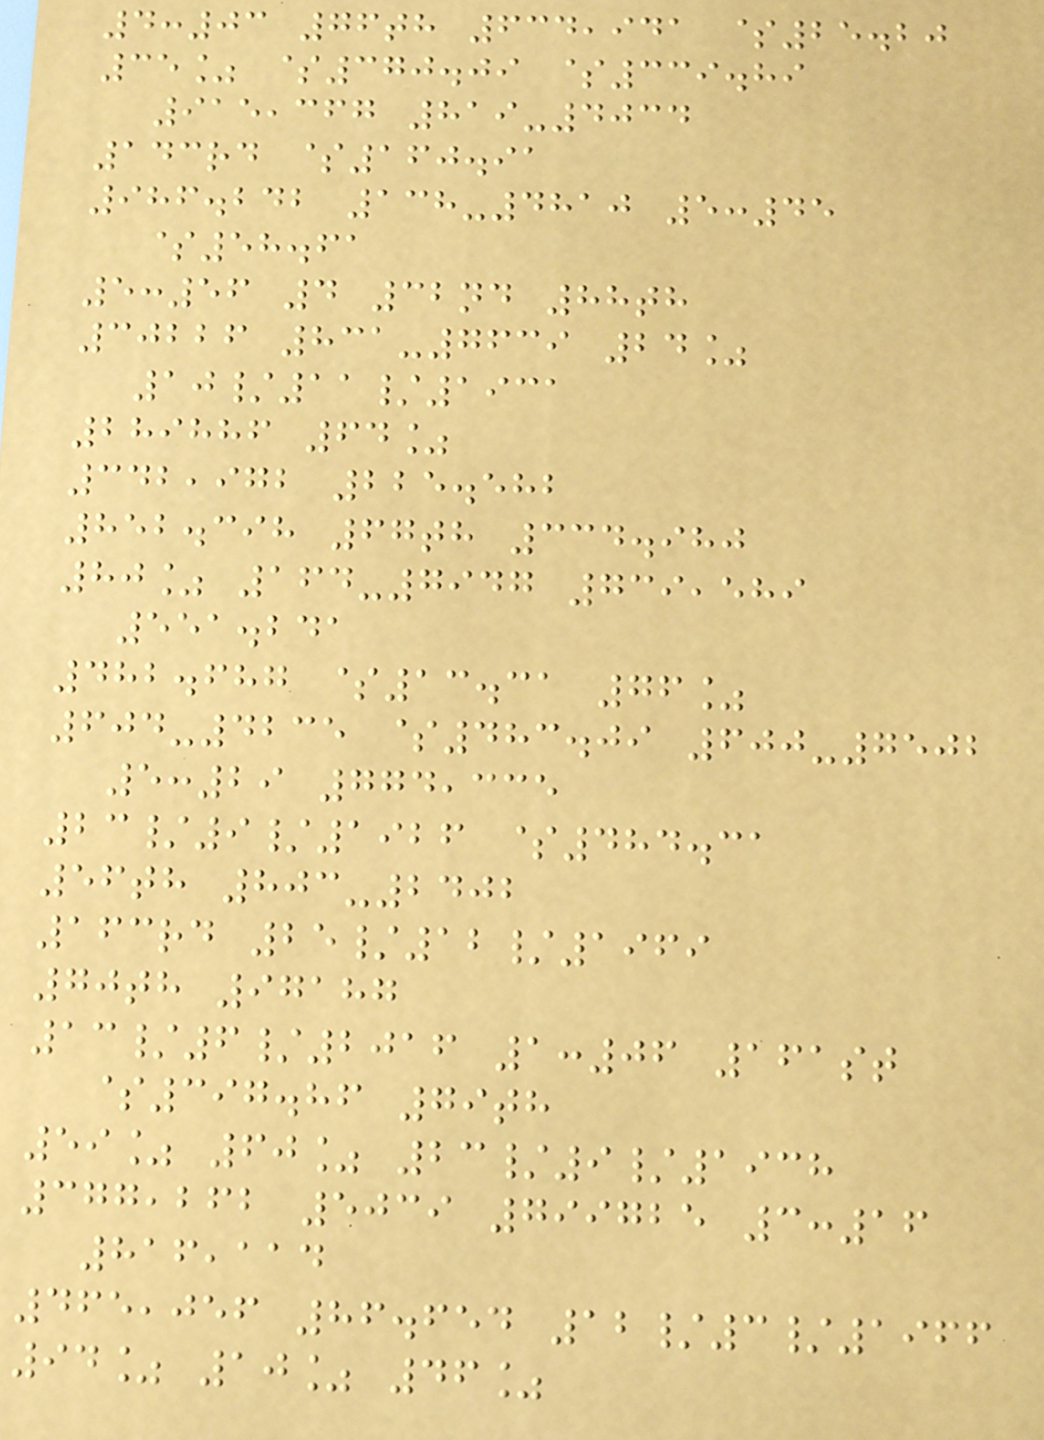4:03 76th 634,941 $25.20
35% $370.09 $339.89
915,367 819-4034
143rd $160.91
986.242 138-4810 5:45
$58.61
5:56 4 32nd 88th
30226 831-7639 24%
10/11/1931
289886 64%
342,972 225.582
852.398 67th 334.980
80% 164-7947 739,589
551.241
482.687 $13.31 76%
604-4235 $483.09 600-7502
5:29 774,335
23/9/1926 $484.31
56th 803-2402
163rd 25/12/1969
70th 97187
13/6/2016 1:06 161st
$397.86 79th
59% 60% 23/9/1938
377,262 5039 799725 3:16
816,114
465,056 86.654 12/3/1966
94% 10% 46%
